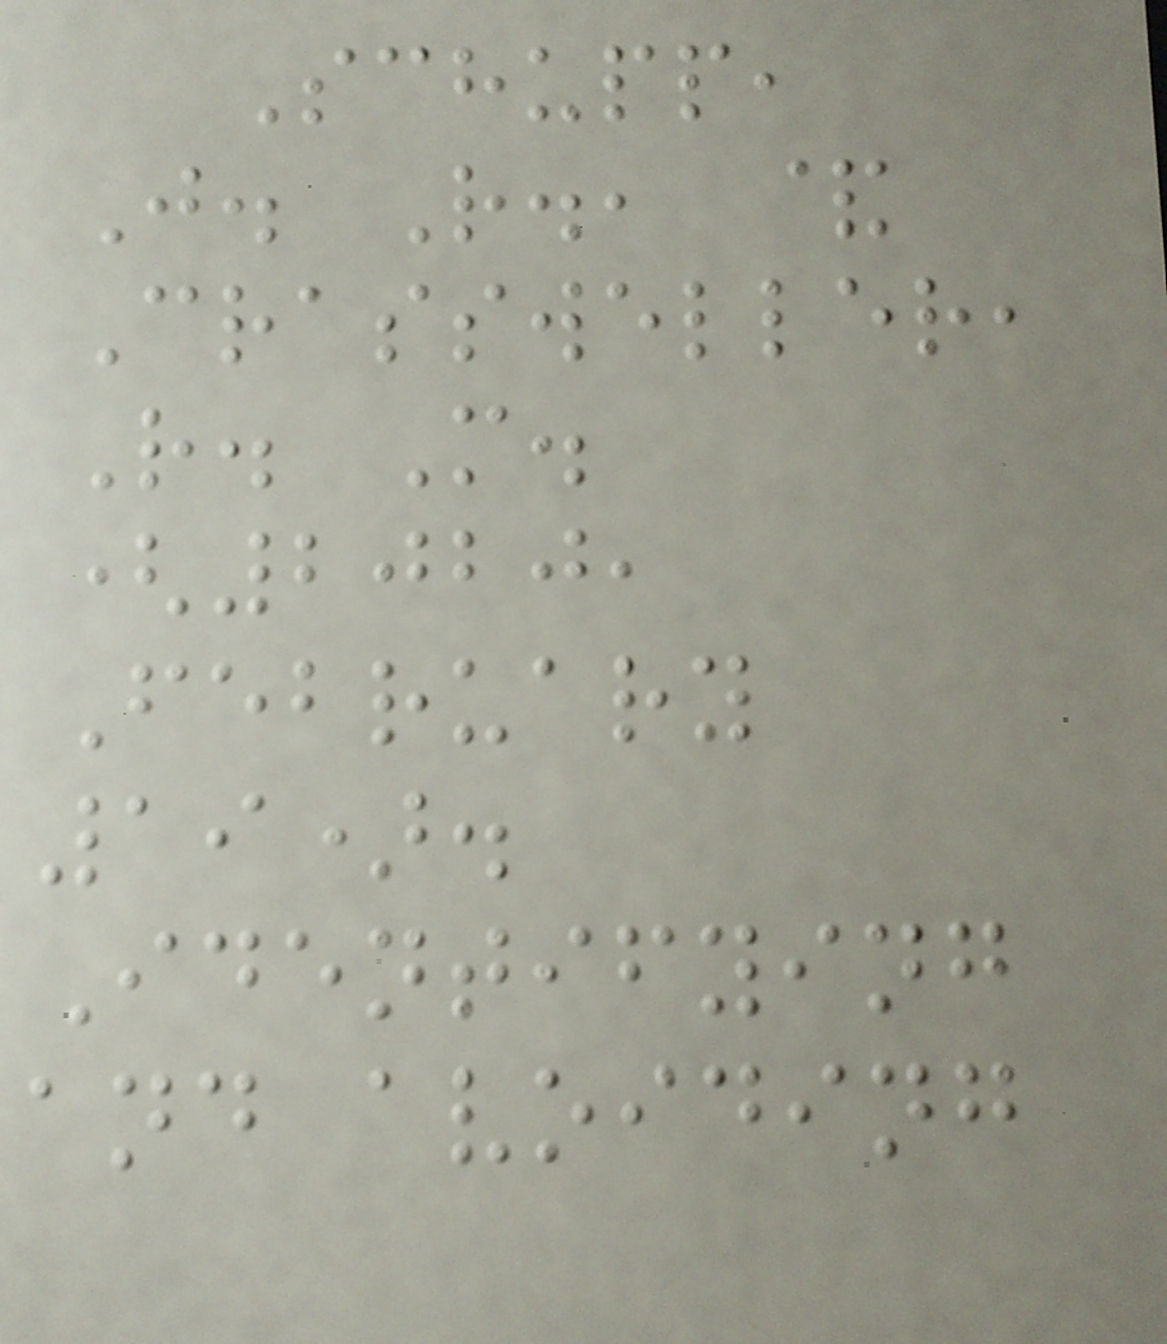Schupp,
J. R., &
Crassweller,
R. M.
(2020,
February
19).
Identifying
and avoiding
